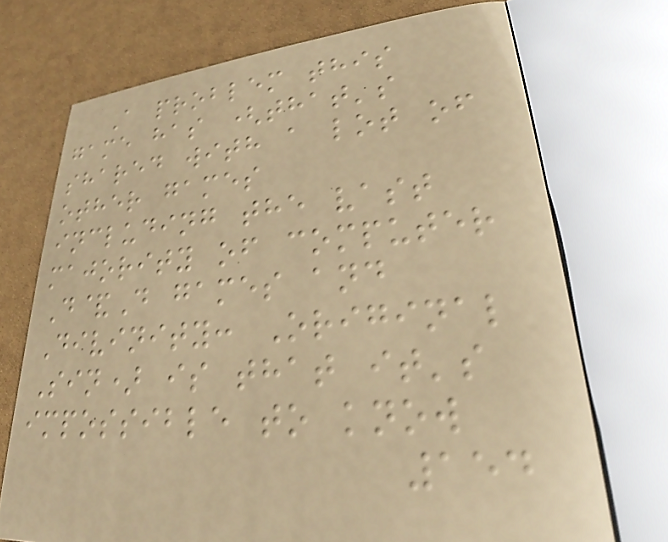A problem this
game has (that's
shared with a lot of
other games
including the vast
majority of computer
D&D games and
Divinity: Original
Sin) is that it's
impossible to know
154
